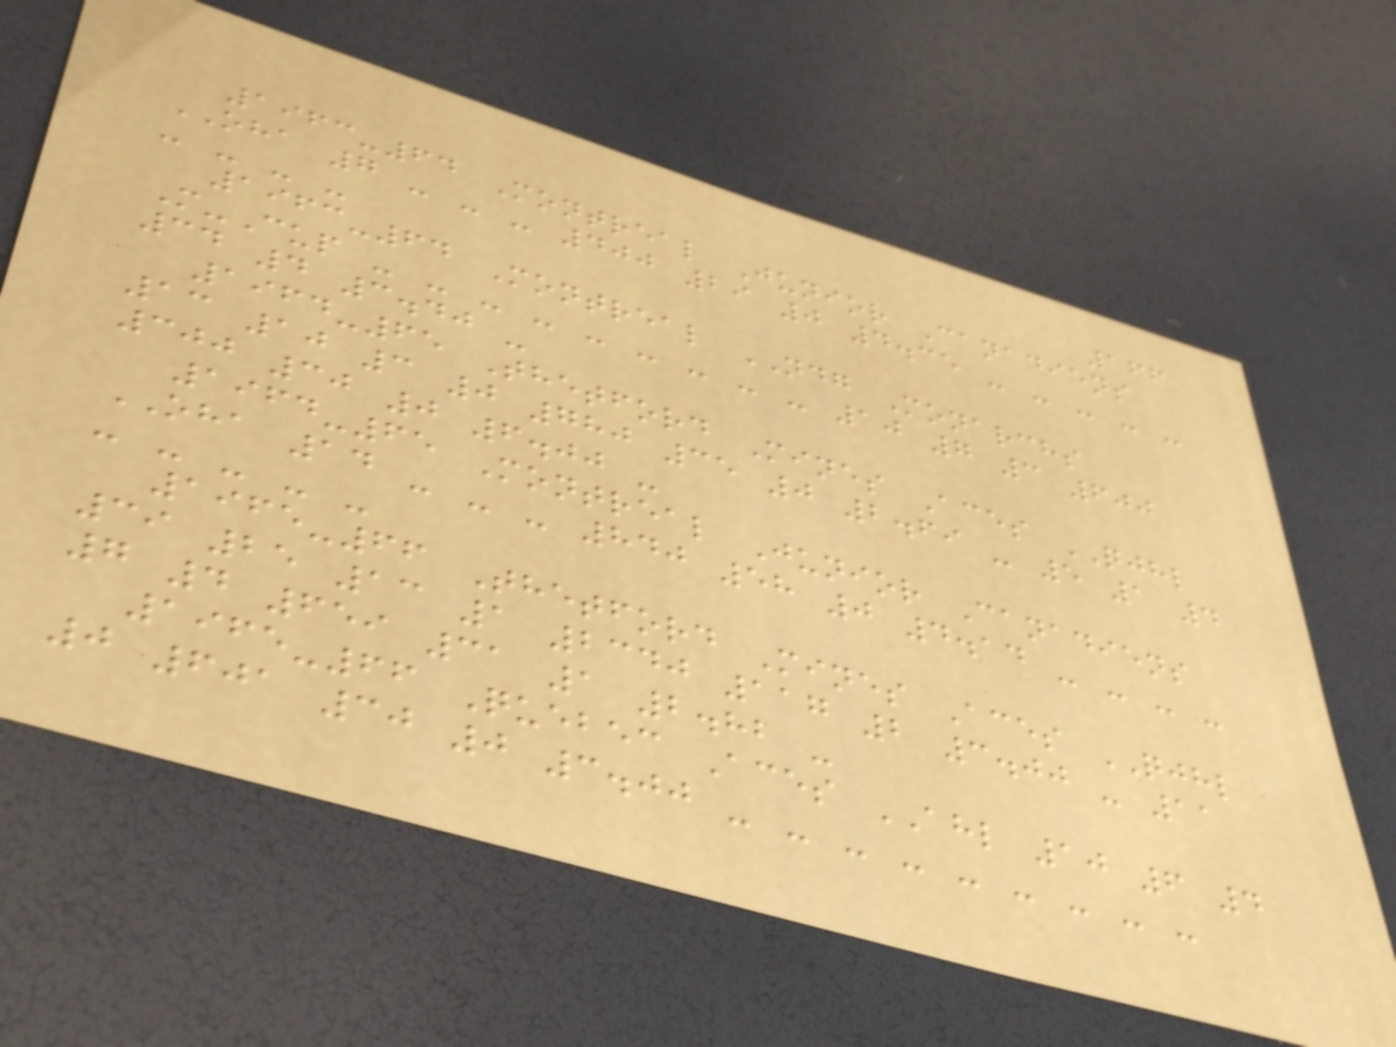166
1963-64 Montreal Junior Canadiens
OHA 7 - - - 400 29 0 4.35 - - - - -
- - - -
1963-64 Montreal NDG Monarchs
M-Cup - - - - - - - - - 10 7 3 600
34 4 3.40 -
1964-65 Thetford Mines Aces QJHL
13 10 3 0 780 35 0 2.69 - 5 1 4
300 30 0 6.00 -
1964-65 Montreal Junior Canadiens
OHA 14 - - - 840 58 0 4.14 - - - -
- - - - -
1965-66 Thetford Mines Aces QJHL
39 25 13 1 2340 117 2 3.00 - 11
7 4 659 31 1 2.82 -
1965-66 Quebec Aces AHL 10 6 4
0 601 30 0 3.00 - - - - - - - - -
